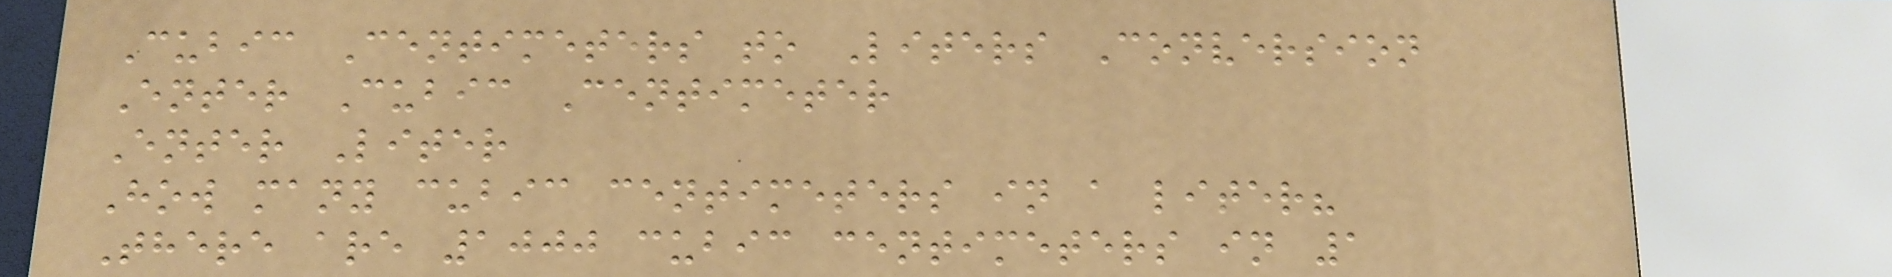Cubic Centimeters to Liters Conversion
Enter Cubic Centimeter
Enter Liter
How many cubic centimeters in a liter?
There are 1000 cubic centimeters in 1
